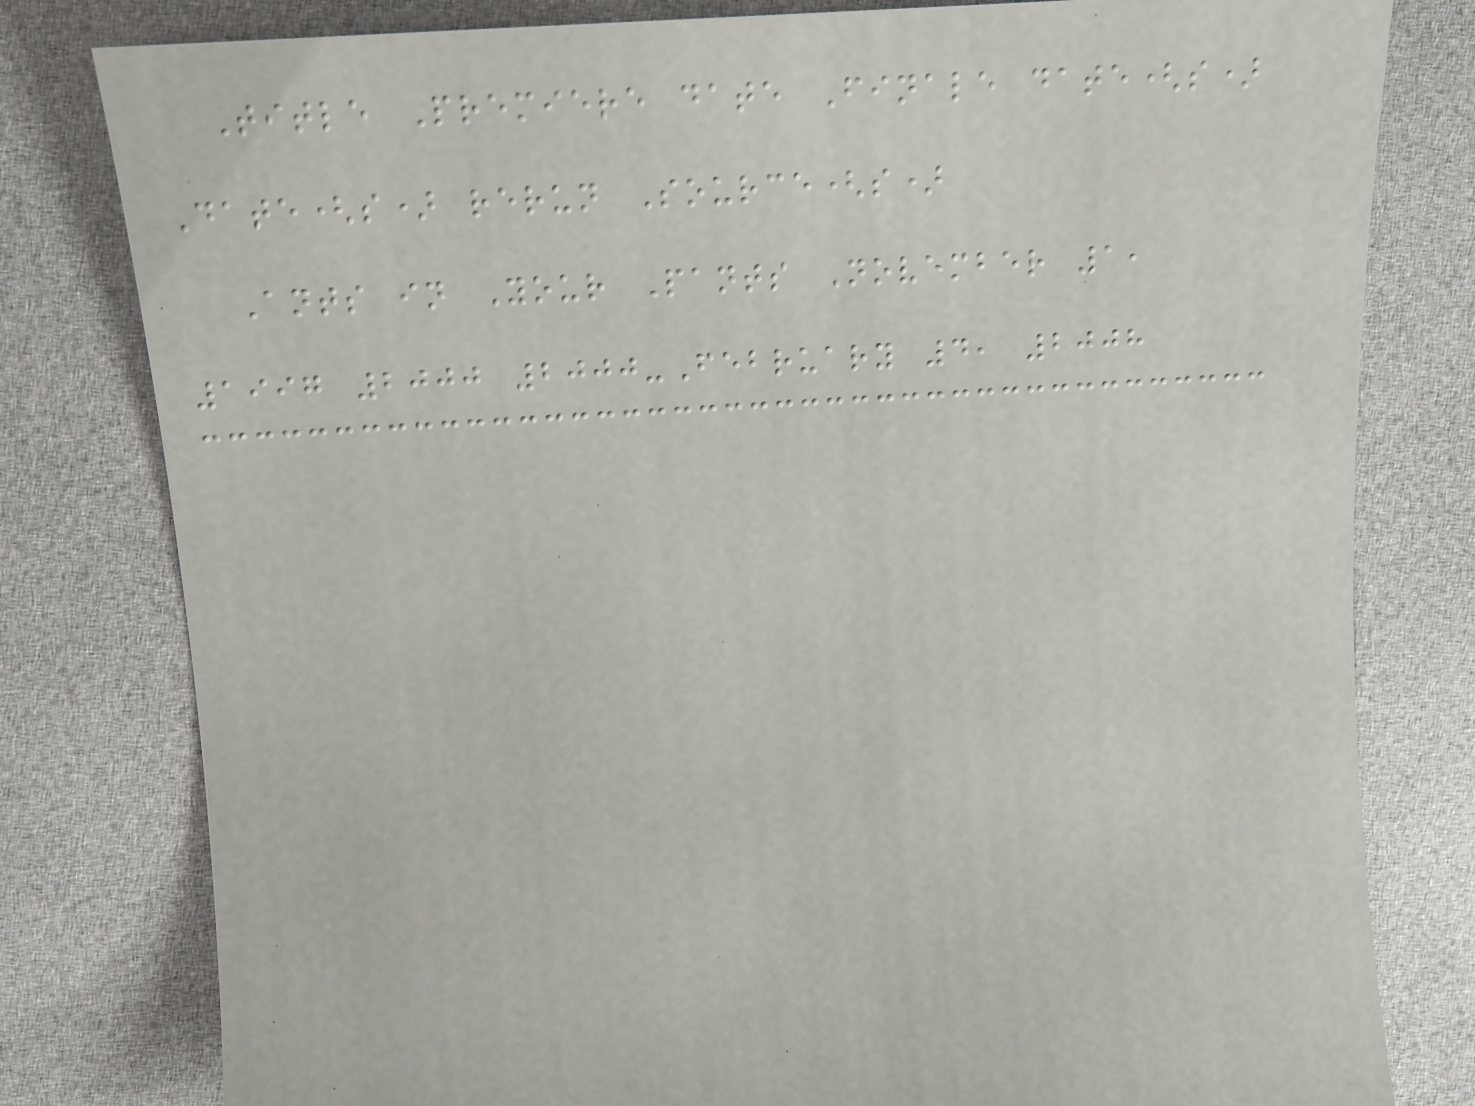Title Premiere date Finale date(s)
Date(s) rerun Source(s)
Ants in Your Pants November 1,
1997 2000 2000-February 4, 2008
